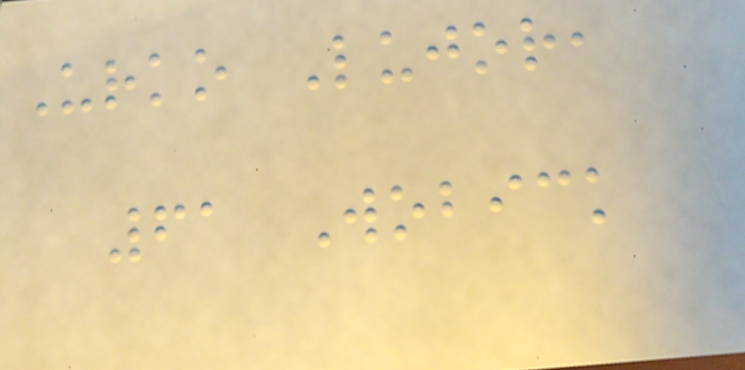Urko Lujor,
61 Wobick
